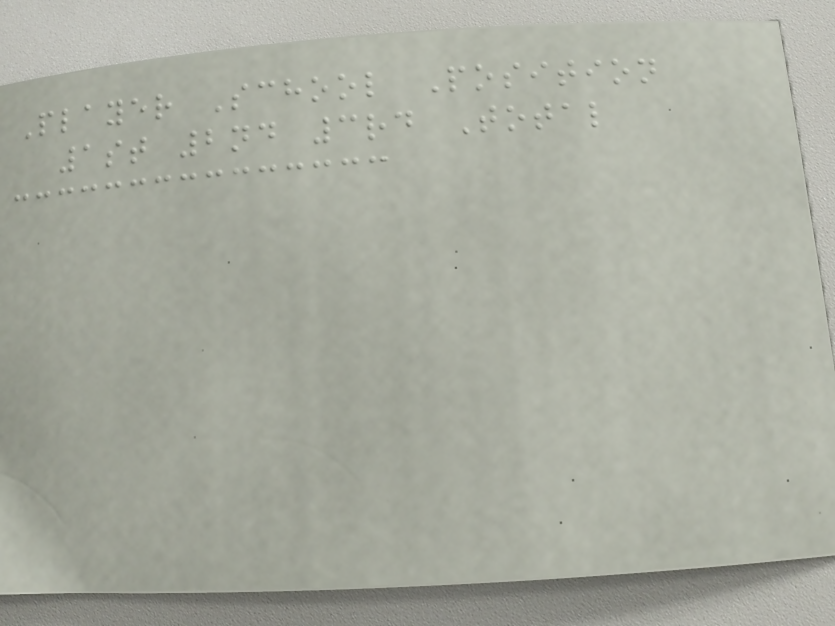Player School Position
1st 2nd 3rd Total
